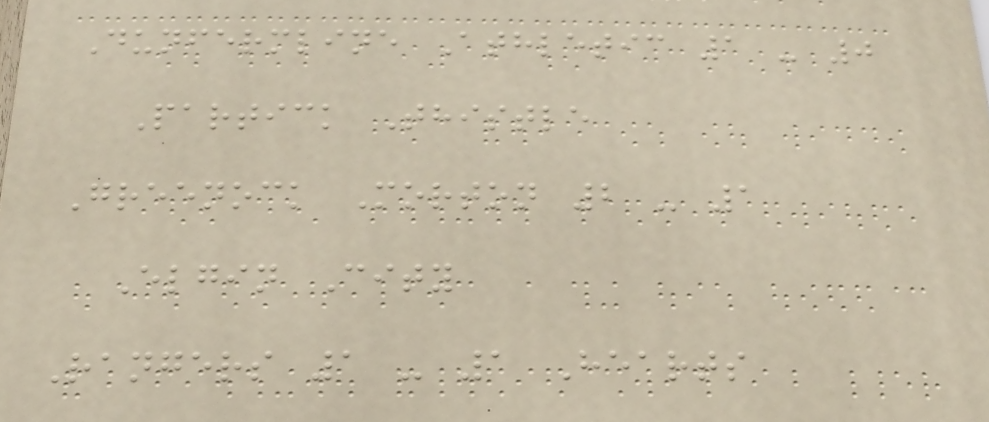Dunfermline Athletic 1 - 0
Partick Thistle
Greenock Morton 2 - 1
Elgin City
Rangers 1 - 1 Hearts
